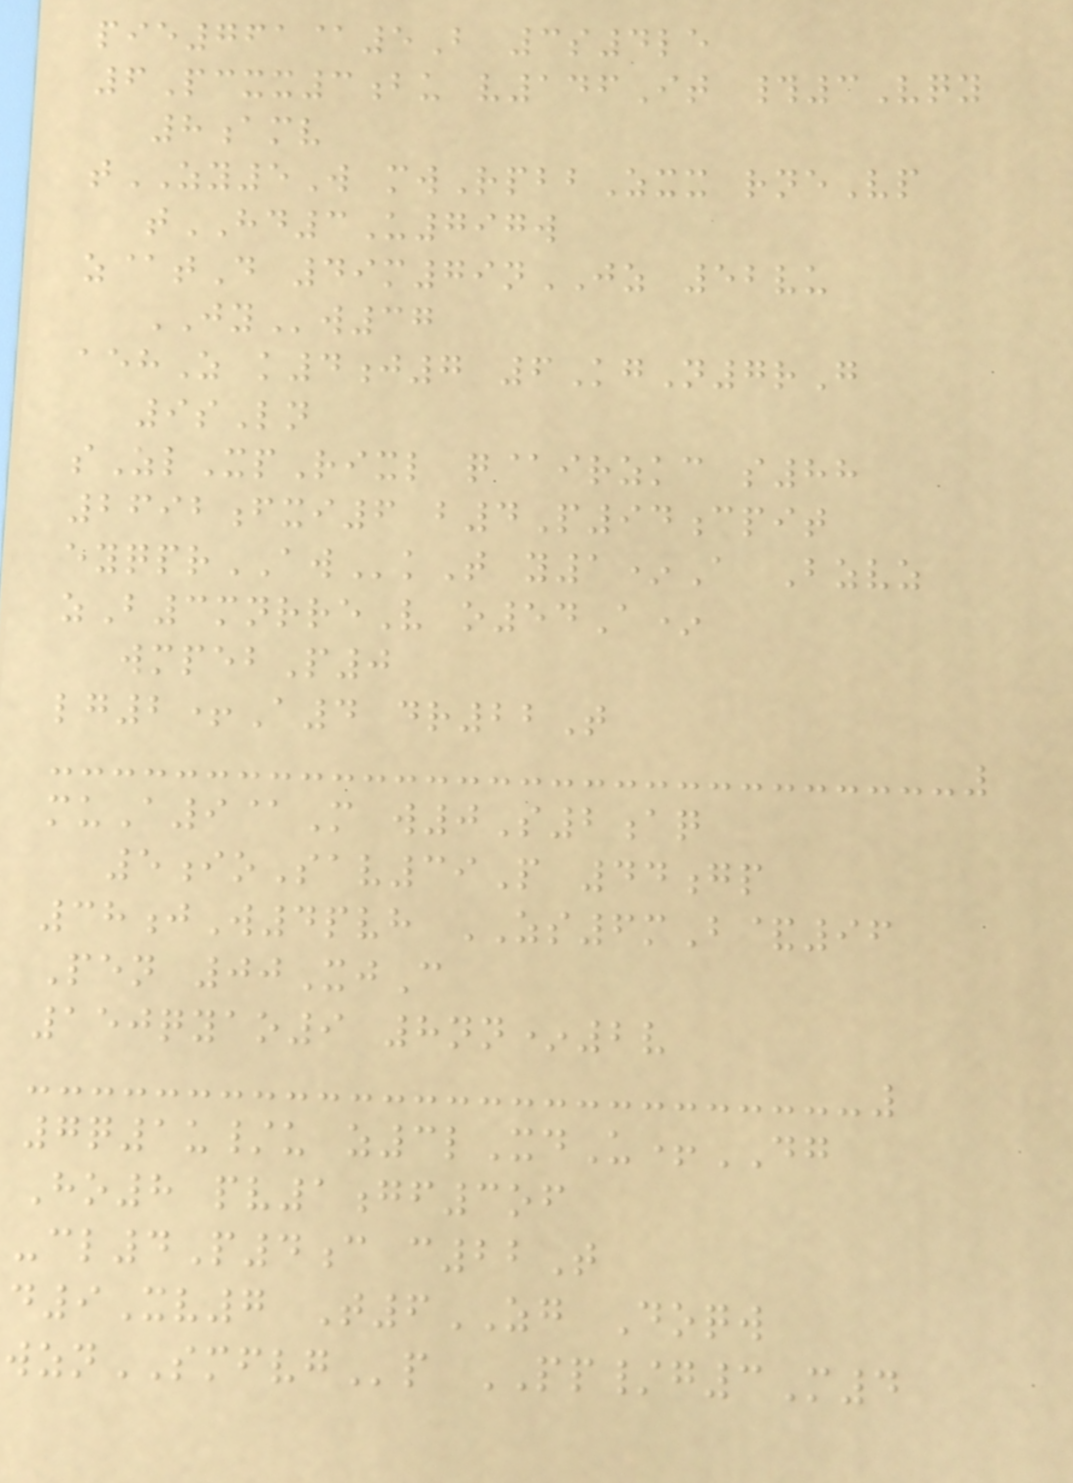pie761@5B 3s4le
6Pcxx3bu v146It #3Vqy
8amv
tZY5W mwRpbbZxx rneVp
tHD3U797w
z@tD 49m79nJZ 52vu
JYw37
aehZ k4j7 6KgN7rG
9sLn
sZlXpRixl q@irzkc s88
2692fxi6 b4P94cpit
eyqprAWkT y1*A Bzvz
zB3mnrreV o54A*
wmpebP0
lg2+A4 dr22T
muA9@M w0S2aq
5ioSav39P 44gp
38jW4pvh ZS6mB&96
Pen 00XjC
150qyao9 8nn*2v
7q1u/u z3lXdU+DG
Ho8 pv1gf3of
-cl4P4c c22T
d9Xv7 T6ZG Doqw
wznSMFVGp PP/g3M4
